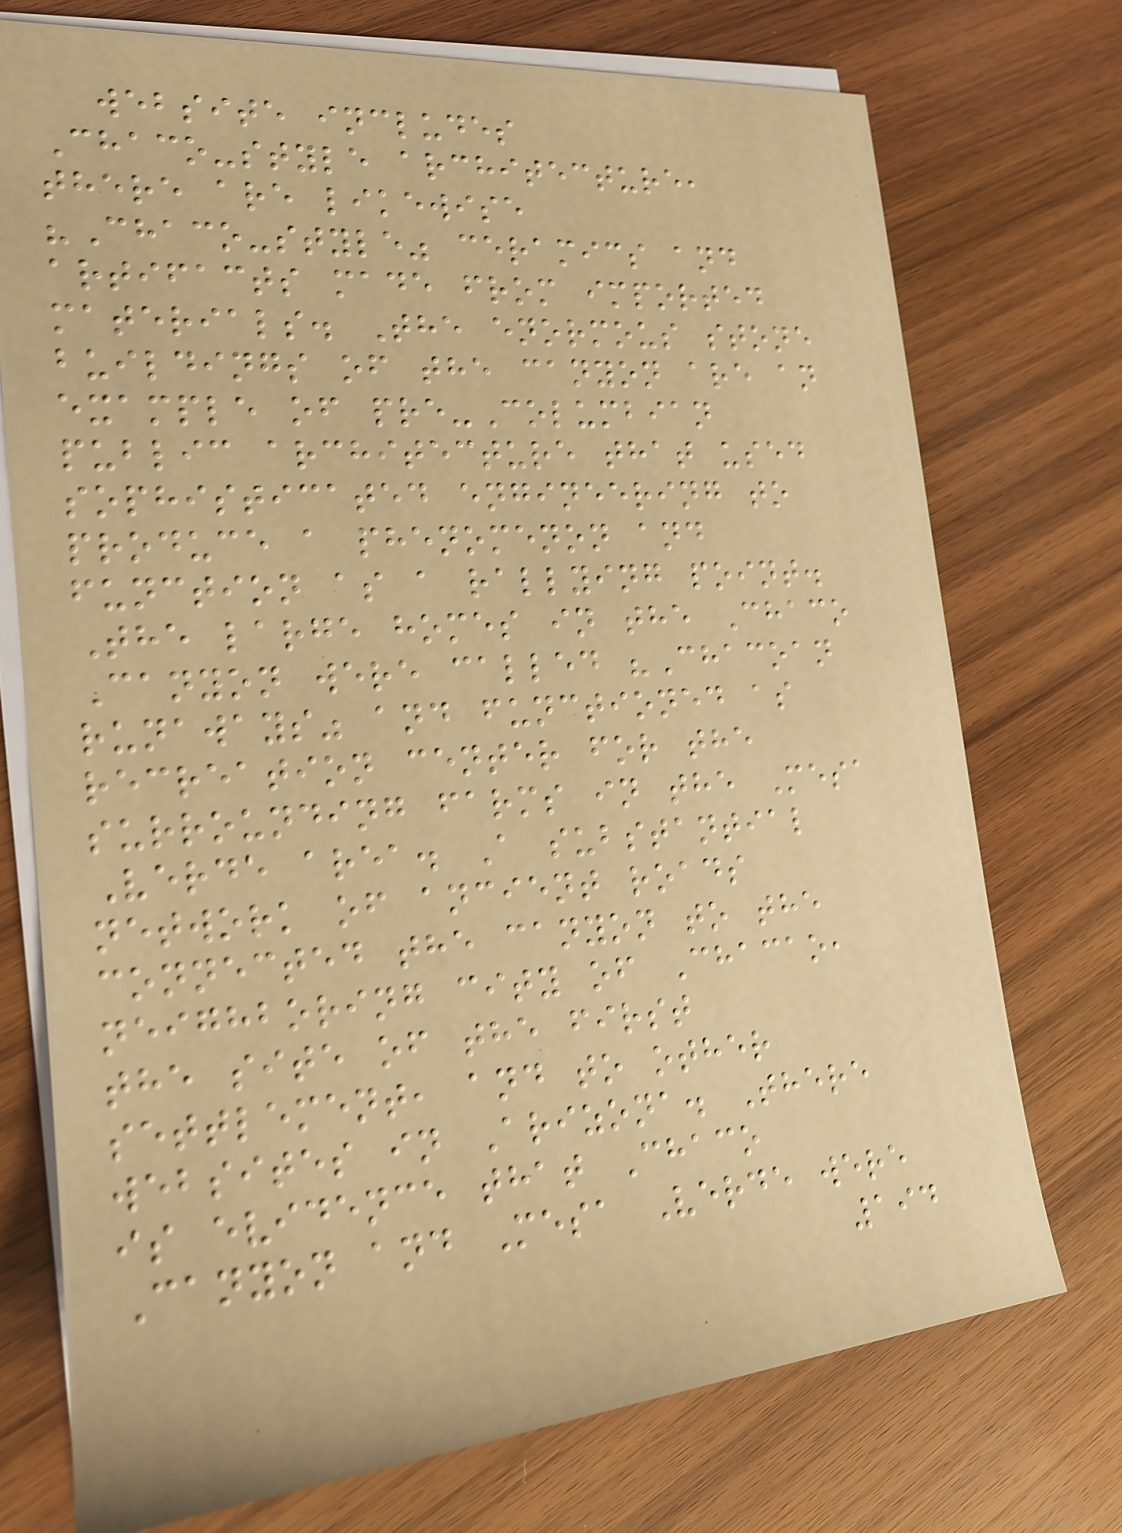website includes
Chaco-style architecture,
there are likewise
"Chaco-style" ceramics and
artifacts made from imported
materials. The enormous stone
buildings of the canyon are an
example of pre-Columbian
public architecture that used
sophisticated engineering to
produce a phenomenon and
function as a rallying point.
The large homes in the Chaco
Canyon were called "Chacoan
runaways" and functioned as
recreation center for the
surrounding farms in the Mesa
Verde area. A substantial
network of ancient roads
connected the canyon to the
neighboring city of Chacao,
the site of the first
settlement, and to other
websites in Arizona. There
is evidence that Chaco
Canyon and Mesa Verde were
194
